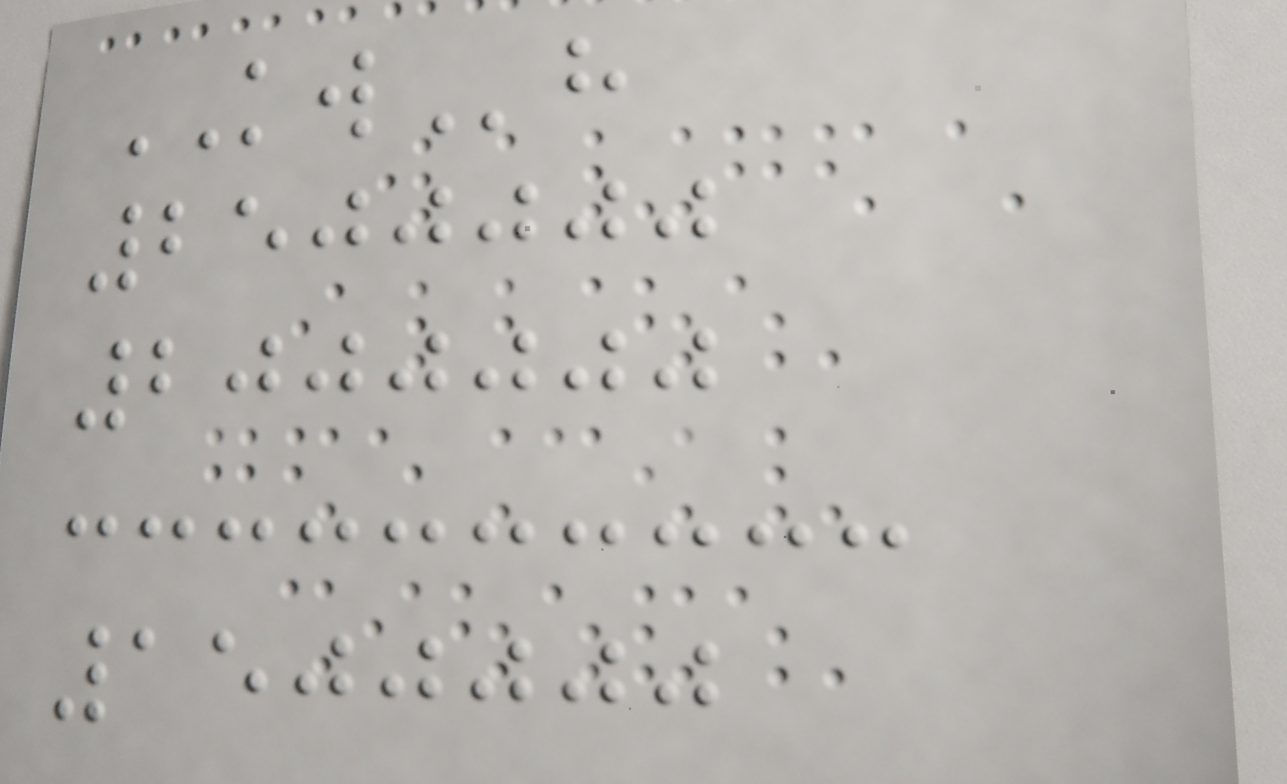KWh
2500000
2000000
1500000
